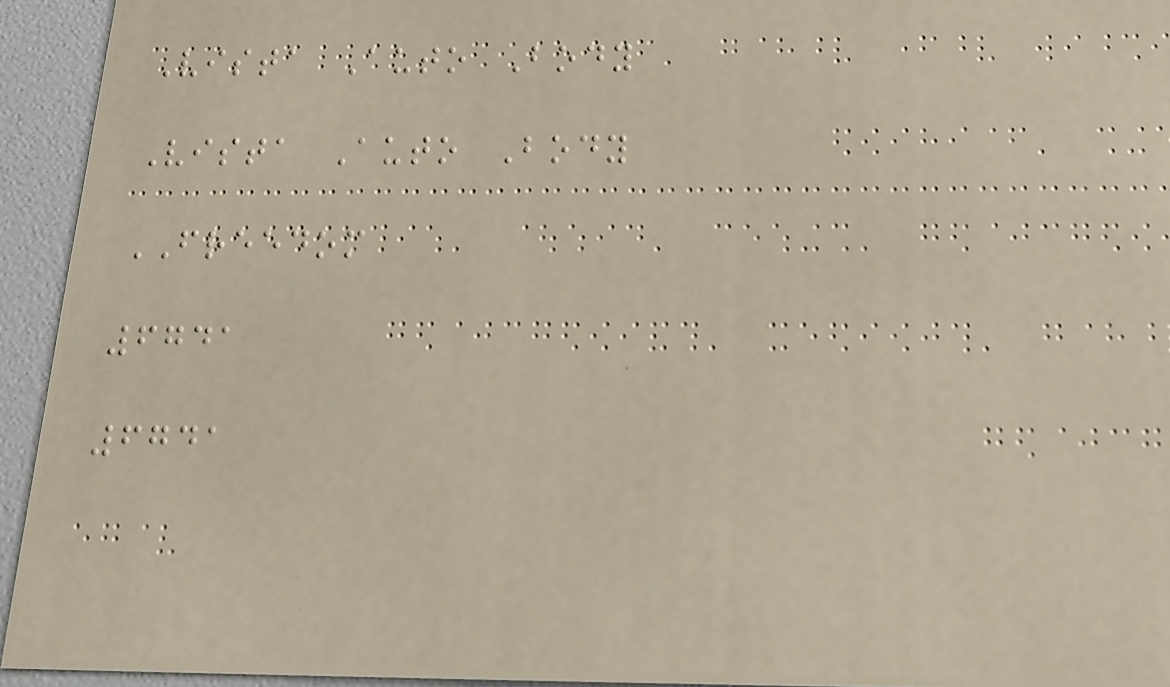Vista Auto Body
Vista Auto Body
FREEDOM
6741
6741
